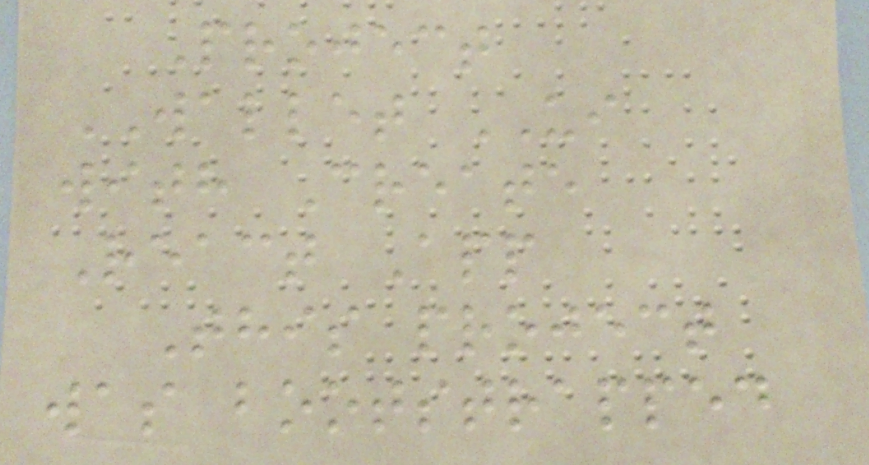Project
WALLET UI
with Create
React App
This project
was bootstrapped
